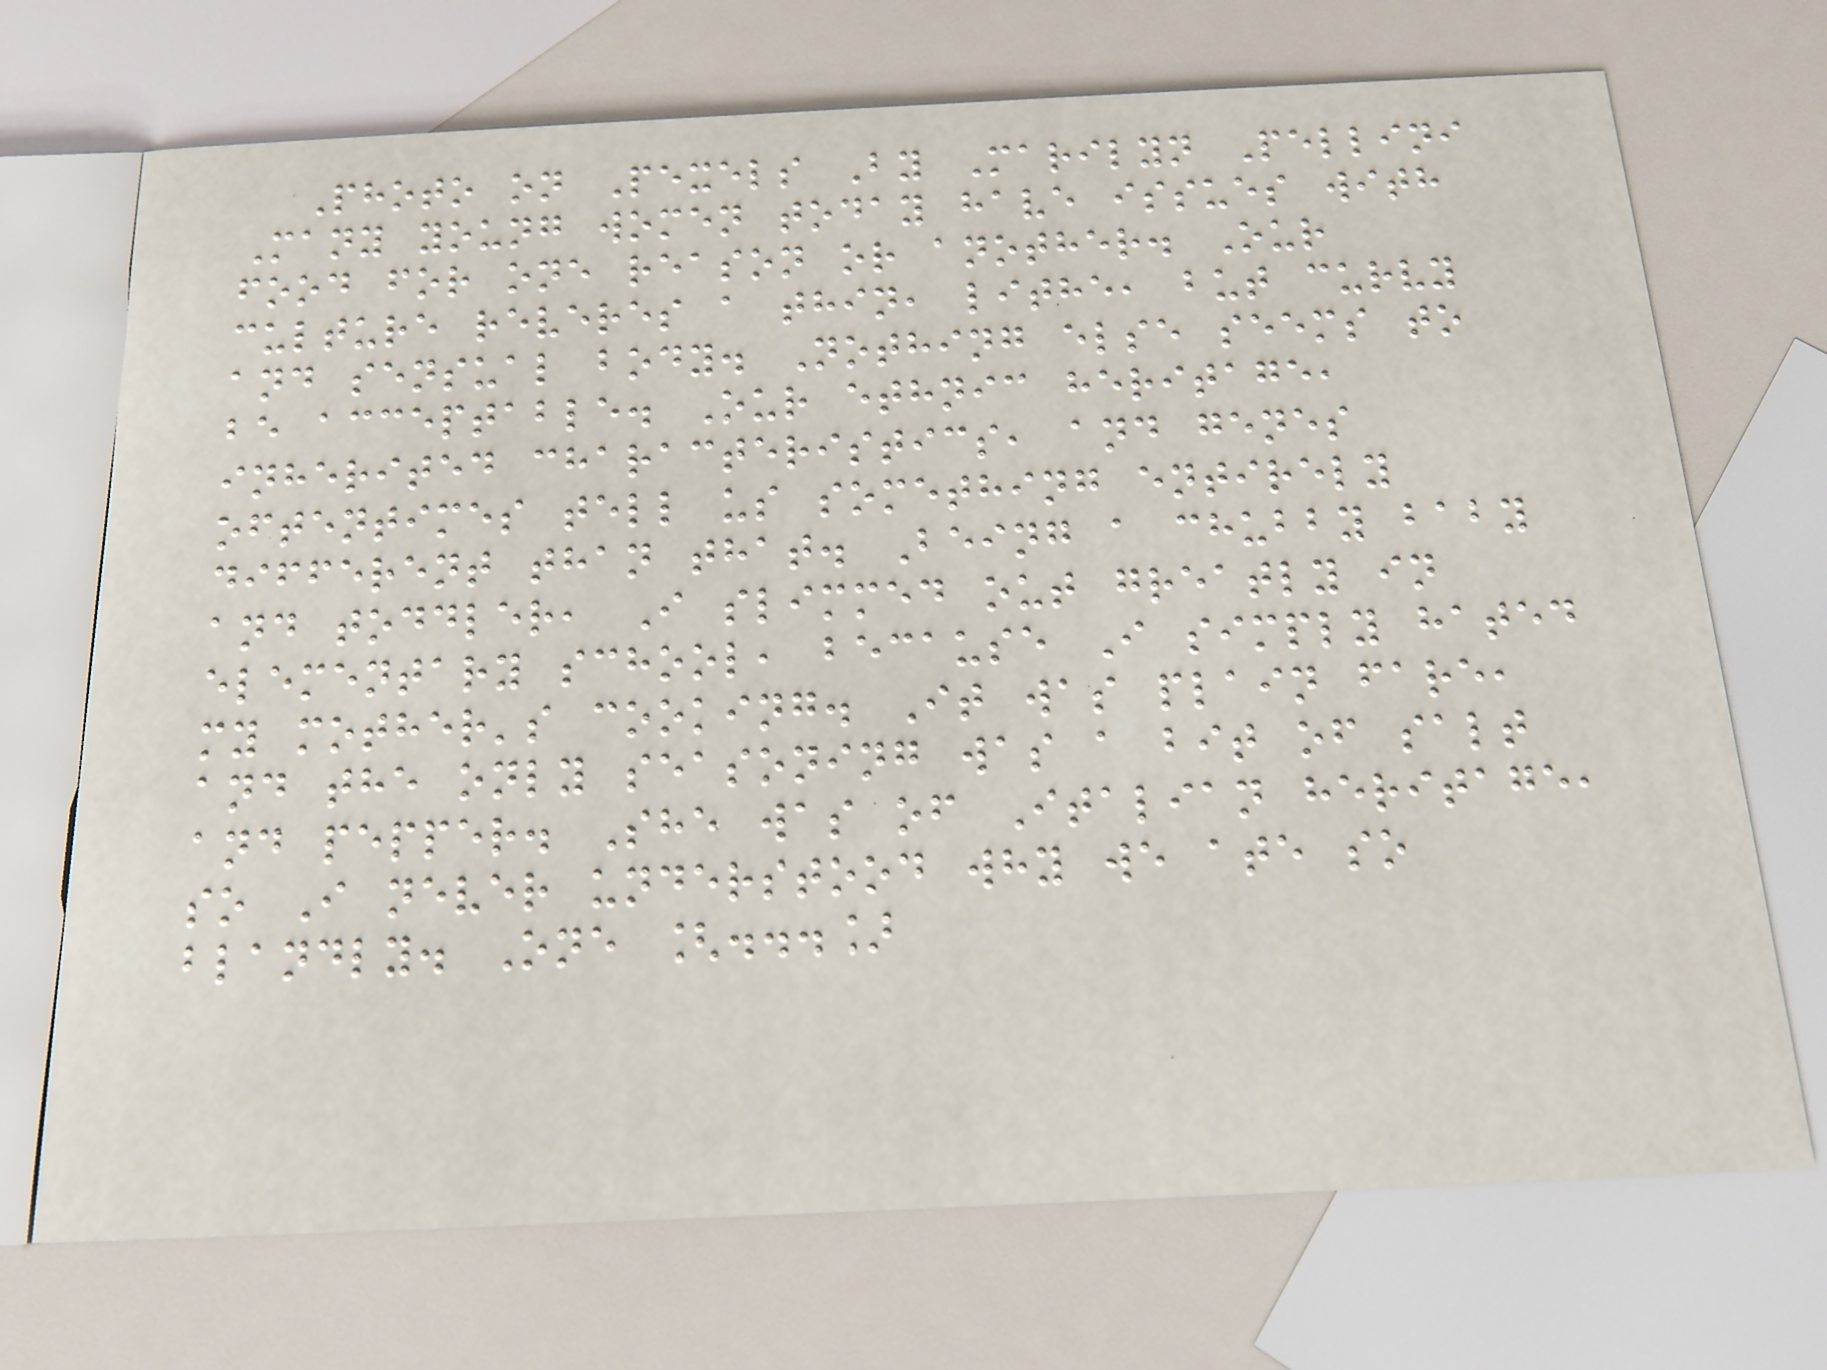Photo on Pexels By Marilyn Pellini
Many young women today have issues with
food for one reason or another. Our
culture reveres a thin, lithe, but curvy
and sensual body. Nothing else seems to
be acceptable. Our ethnic heritage,
inherited characteristics, and genes
oftentimes tell us something entirely
different than that. Being a chubby baby
and toddler, I slimmed out greatly in
elementary school, because I simply hated
my mother's cooking. It was plain fare,
and the only seasoning was a bit of salt
and pepper. She was of Italian heritage,
so I never understood why we ate so
blandly. One [...]
